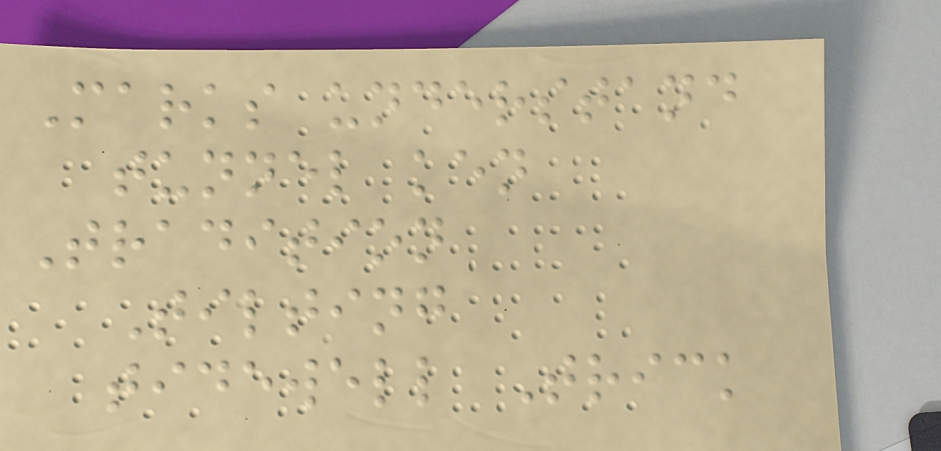Marks understand
tunnel ken
Tradition
Tilting
tidewell Trick
